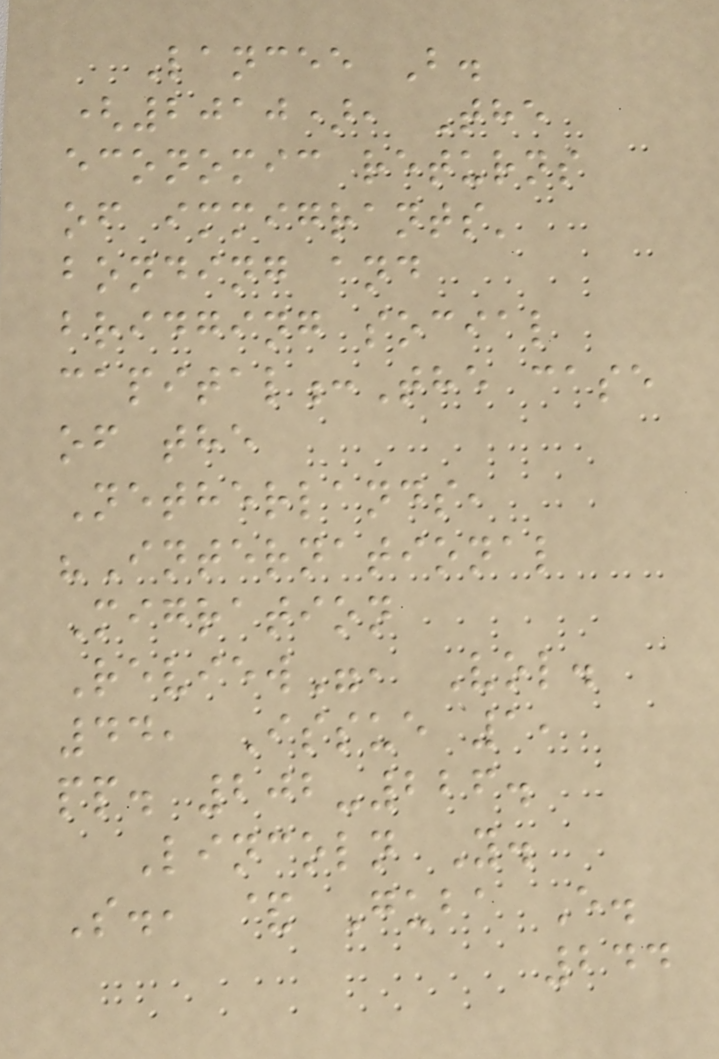Lancee B.
(2010), The
economic returns
of immigrants'
bonding and
bridging social
capital:The case
of the
Netherlands,
"International
Migration
Review", Vol.
44, Issue 1,
pp. 202-226.
Lincoln Y.
S., & Guba E.
244
